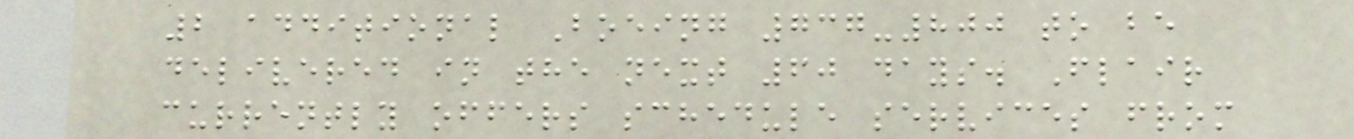2 additional Boeing 737-800 to be
delivered in the next 60 days. Flair
currently offers schedule services from
